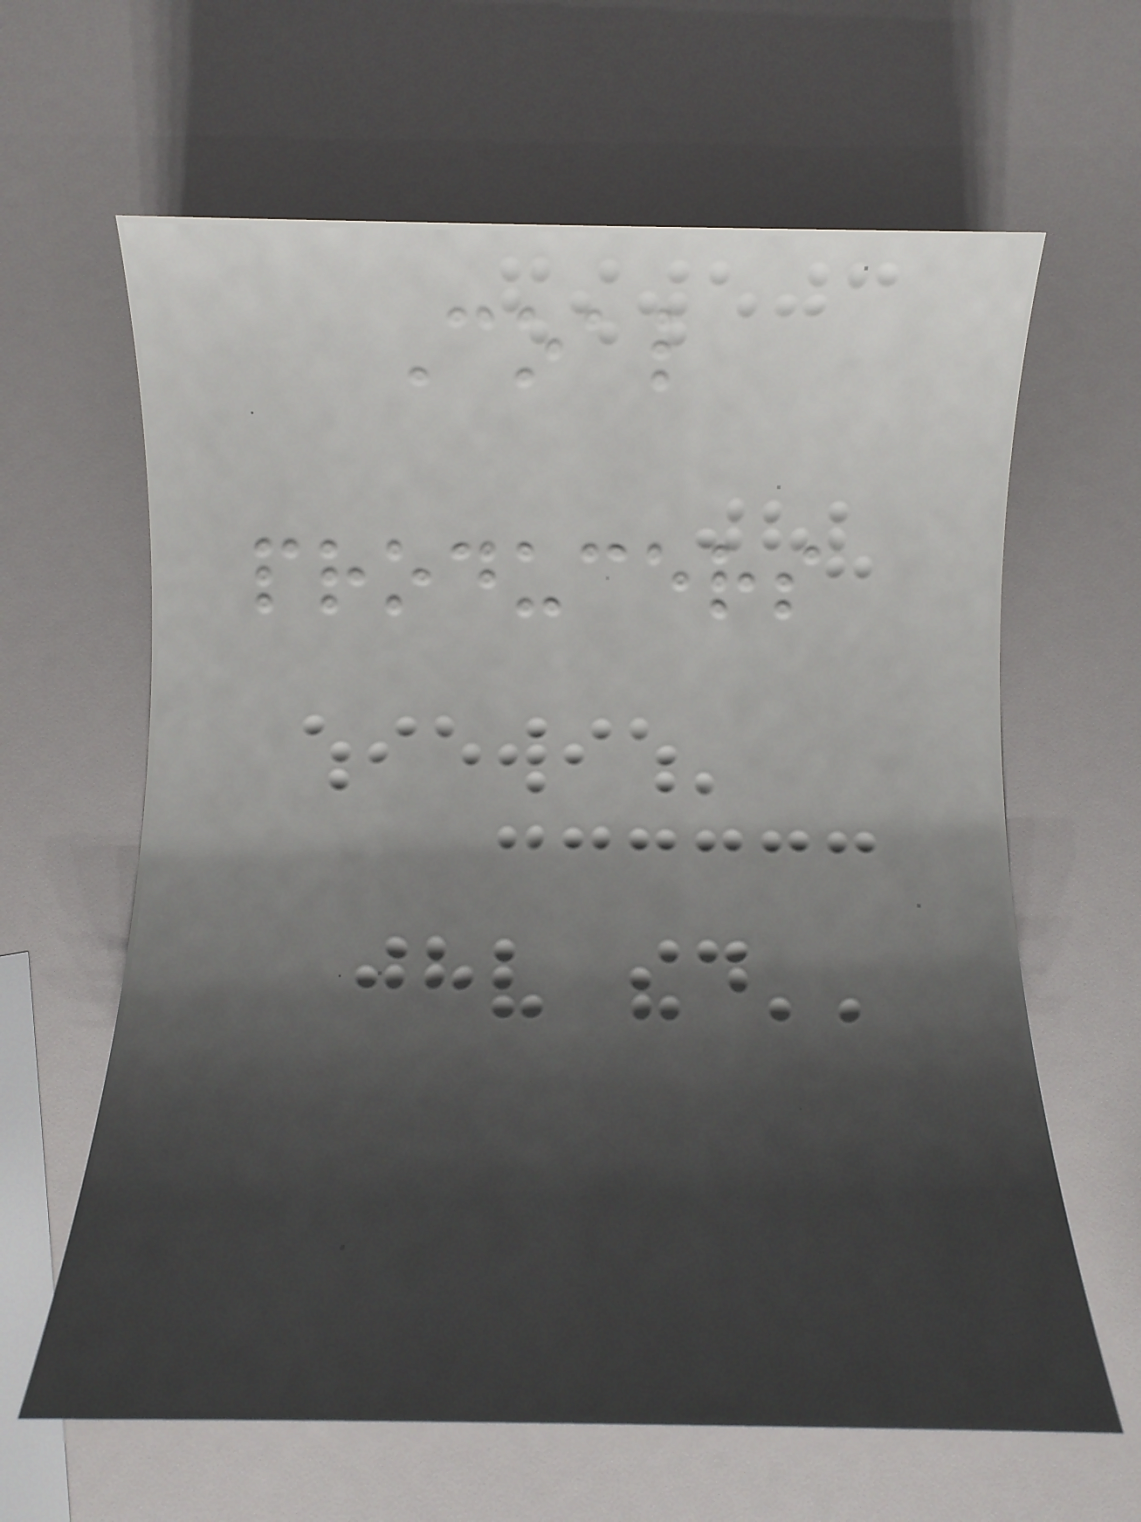Coal
producers
